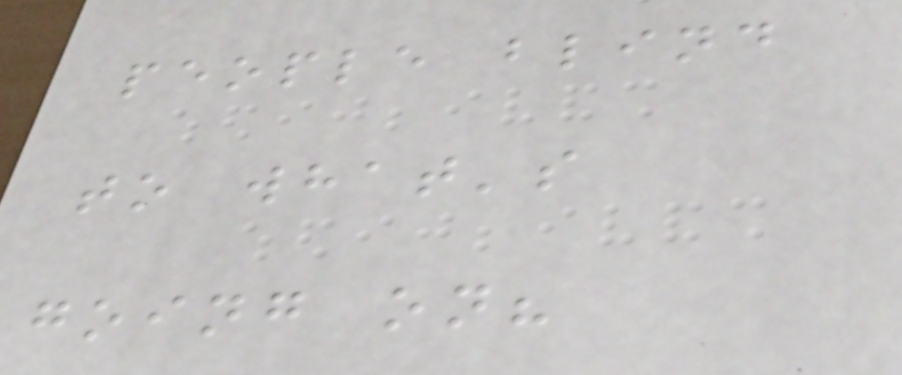people blind
to what's
going on?
